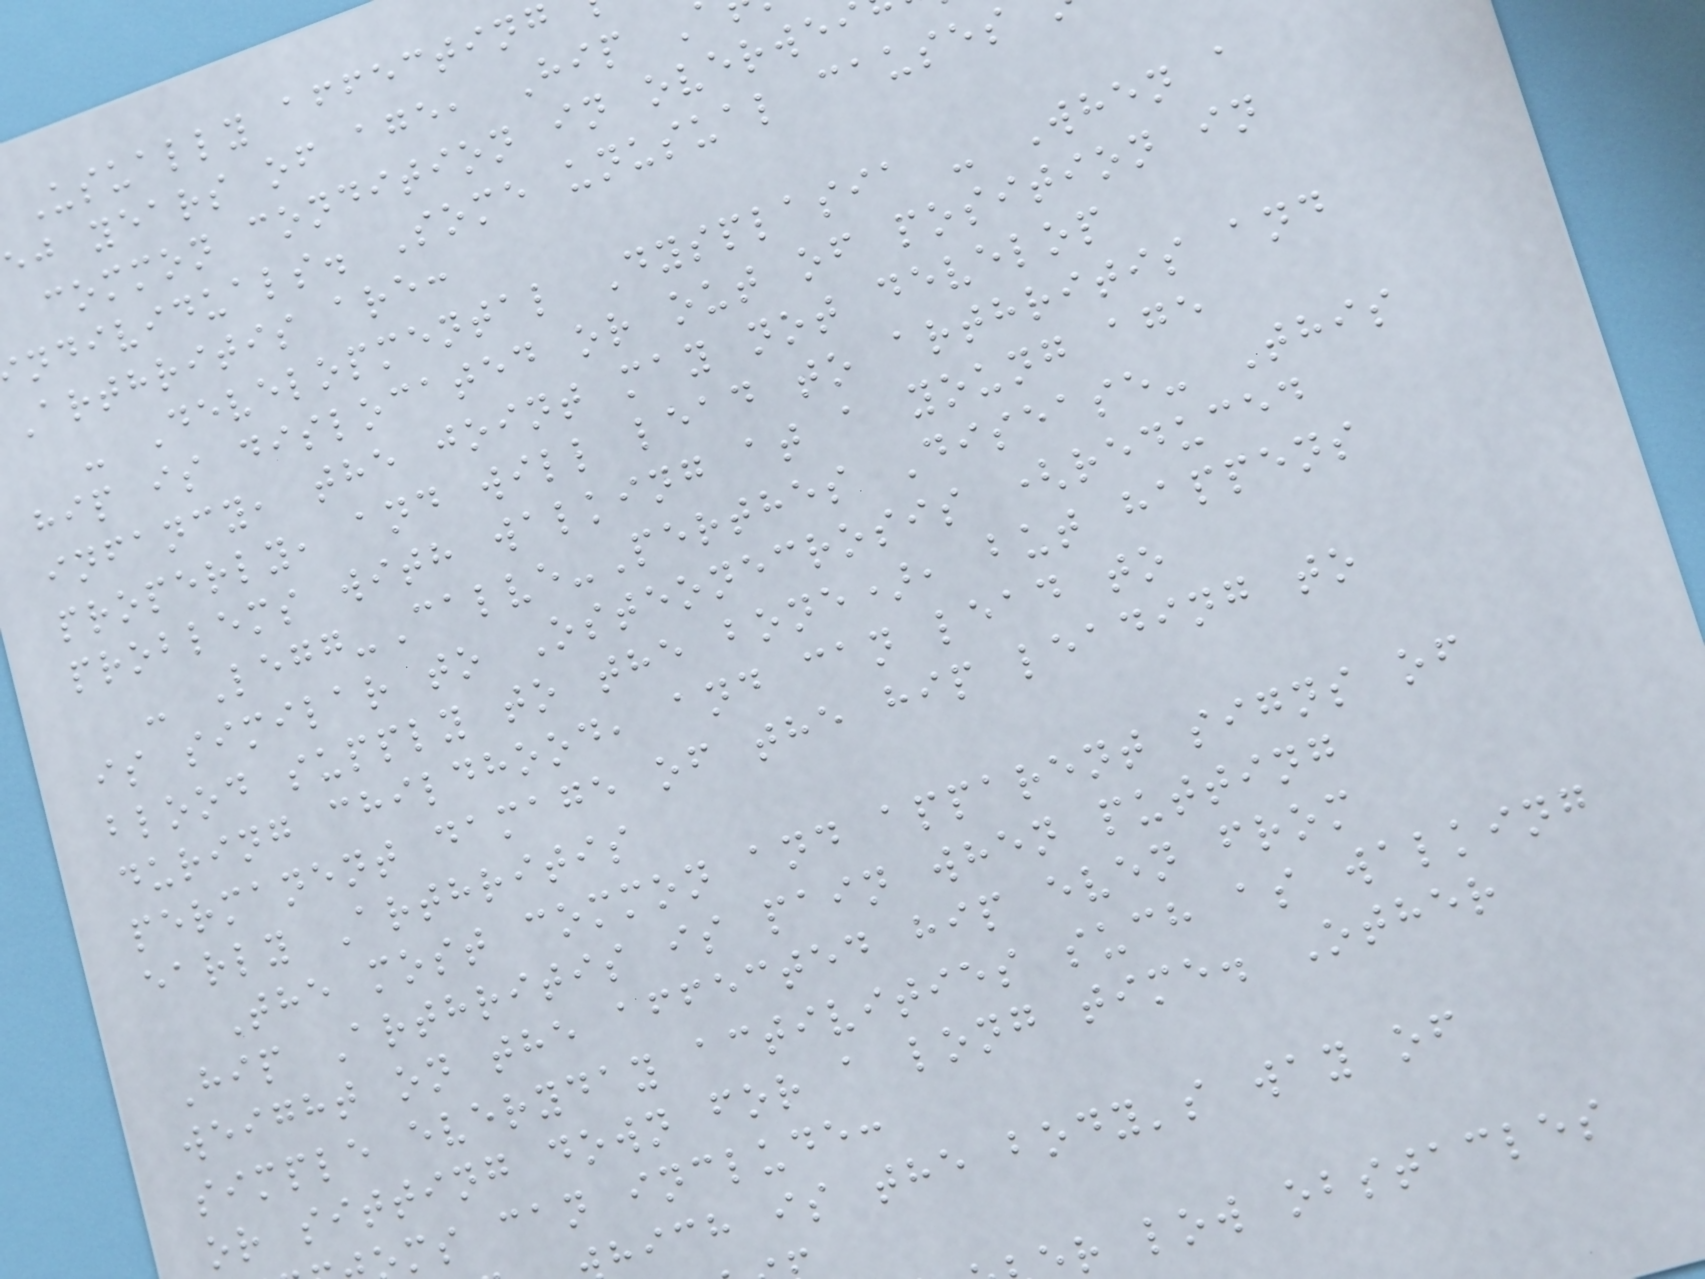Usually affecting
ej years of age, Hip
common condition in overwe
ndividuals. Some unusual causes
Arthritis are:
- Developmental Dysplasia - When a
hip is dislocated or out of position in
infancy, the joint may not develop
properly, and will lead to arthritis and
problems with walking at a young age
- Legg-Calve-Perthes Disease- This
is similar to Osteonecrosis (reduced
blood supply to the bone), but happens
during childhood, and can lead to
permanent damage of the hip leading to
early Arthritis
The most common and apparent signs of
Hip Arthritis is pain when putting
weight on the affected hip even from
simple everyday activities such as walking
or sitting down for a long time. Other
ms can include:
hich is the body's way of
r low obstacles
